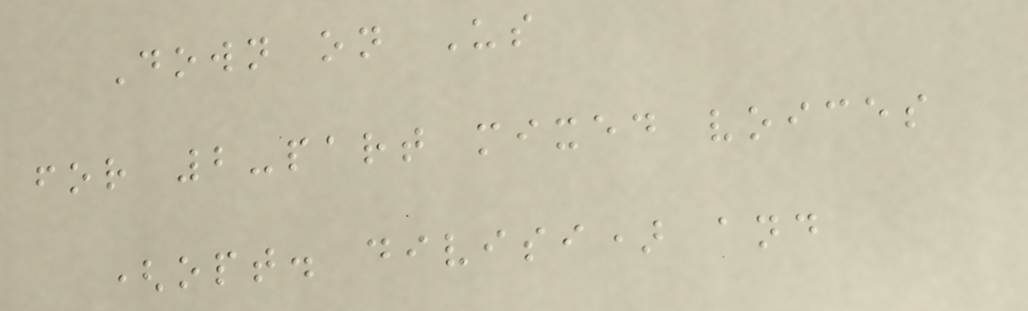Down on Us
for 2-part mixed voices
(opt. divisi) and
